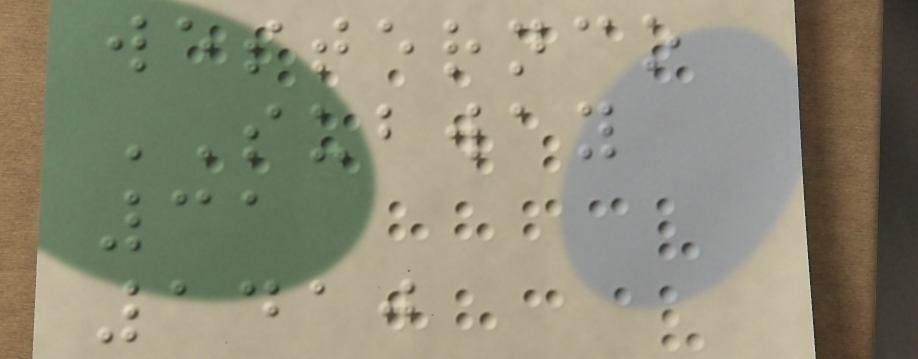westernco
SUBWAY
31
1410
